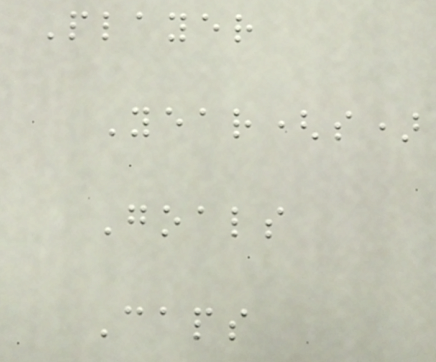Player
Year(s)
Goals
Caps
